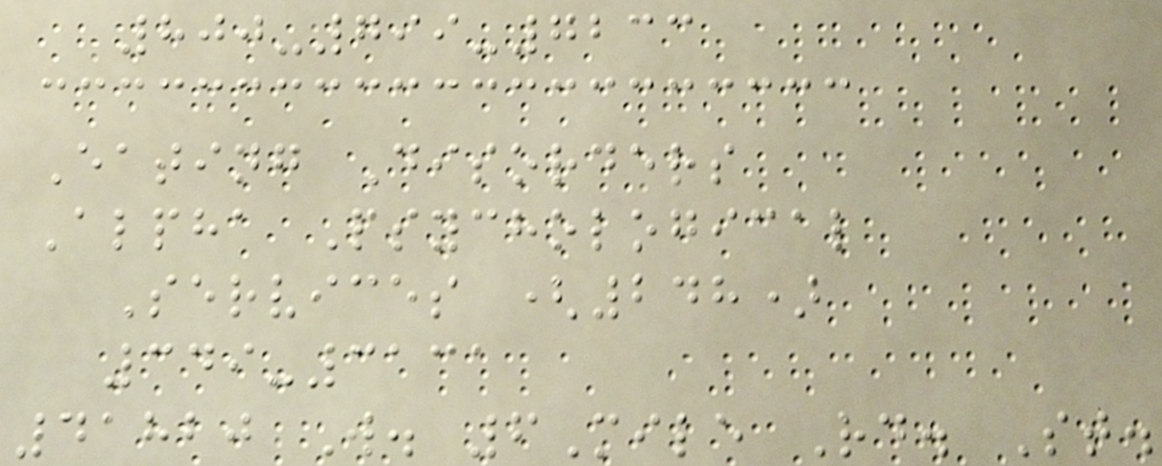800-799-7233
Eating Disorders
Alpha Psychological
Services (248)
349-3131
41820 W. 6Mile Rd. St.
